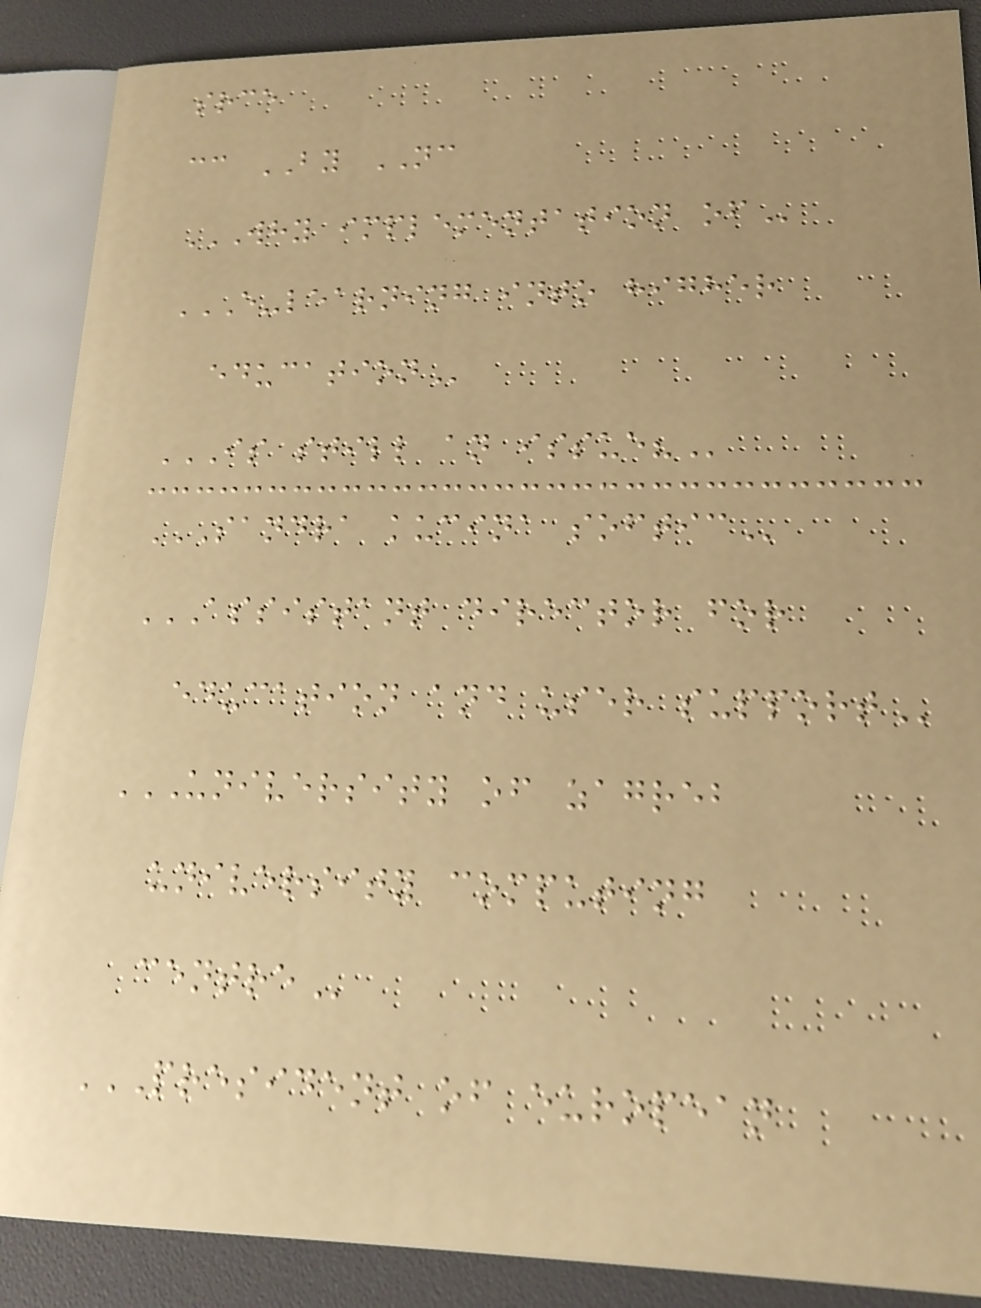srce
cc BY NC
WHY IMPLEMENTATION OF
E-LEARNING INTO HIGHER
EDUCATION
IS STILL AN ISSUE?
SANDRA KUCINA SOFTIC
ASSISTANT DIRECTOR FOR
EDUCATION AND USER SUPPORT
UNIVERSITY OF ZAGREB
UNIVERSITY COMPUTING
CENTRE
PRESIDENT OF EUROPEAN
